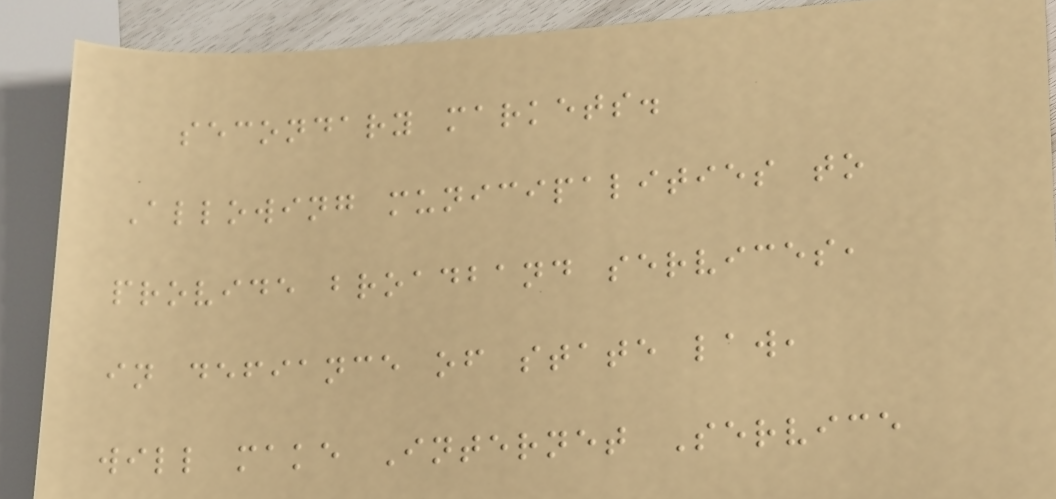secondary markets.
Allowing municipalities to
provide broadband services,
in defiance of state law,
will make Internet Service
